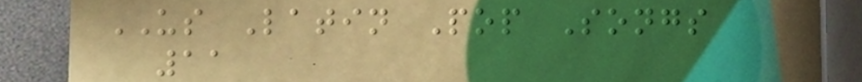US Latin Pop Songs
11
